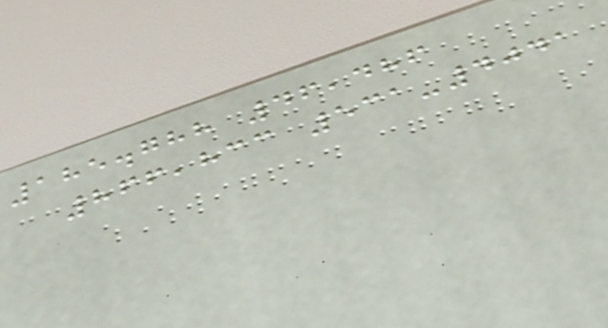185.788 46,486
866,833 531-4041
